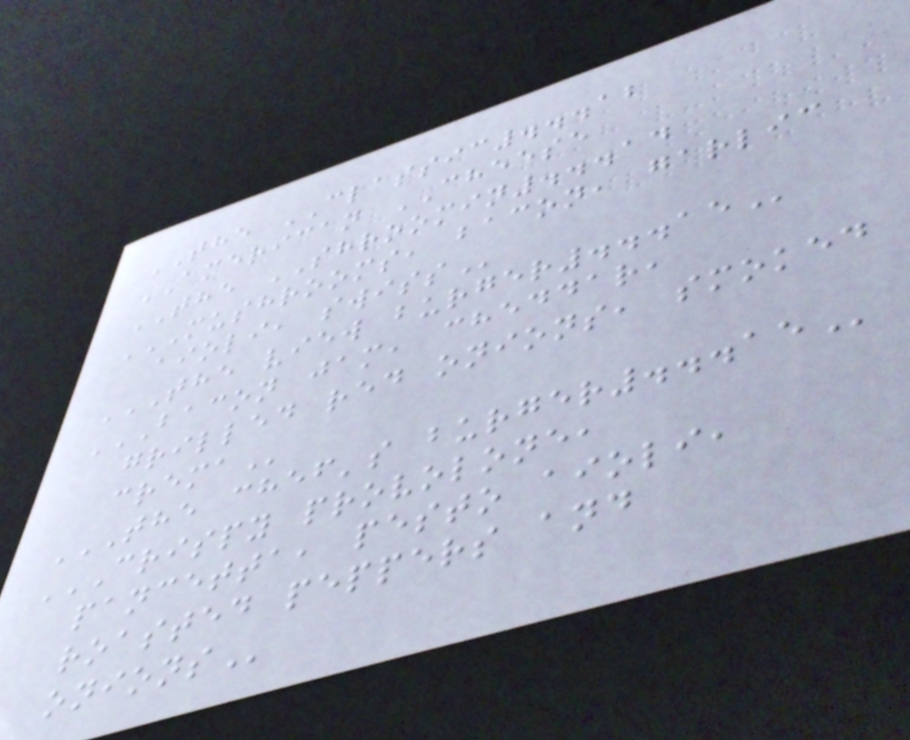THE CLASSIC...12
AMERICAN CHEESE
THE SHROOMIN...14
MUSHROOMS, BACON, GARLIC
AIOLI, SWISS
THE VIEW BURGER...15
BACON JAM, CHEDDAR,
GRILLED RED ONIONS, SMOKED
CREMA
THE CHEF'S BURGER...15
CRISPY PROVOLONE,
PANCETTA, PESTO AIOLI,
ROASTED PEPPERS AND
ONIONS
